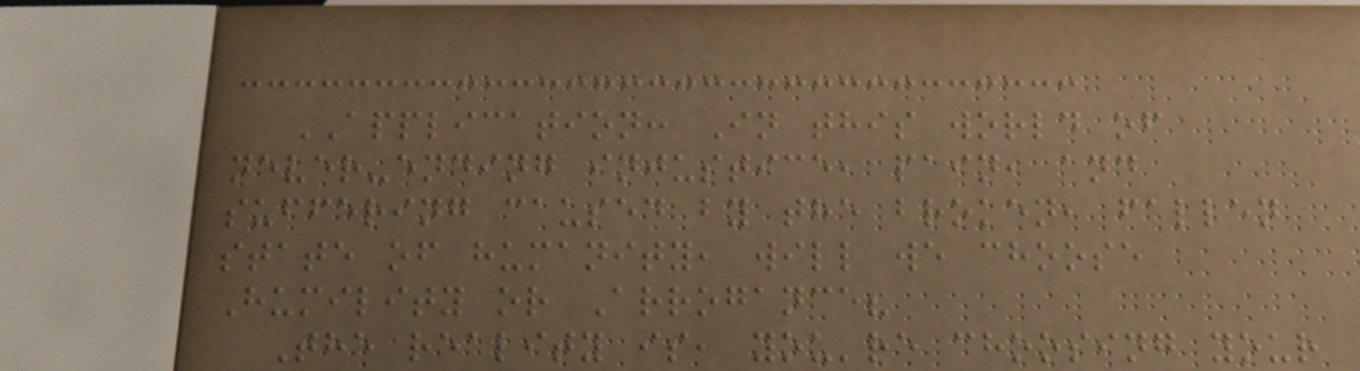APPLICATION: In this world of
never-ending injustice, pain, and
suffering caused by the broken, fallen
state of humanity, will we choose
Humility or Arrogance?
The reality is, you're choosing your
